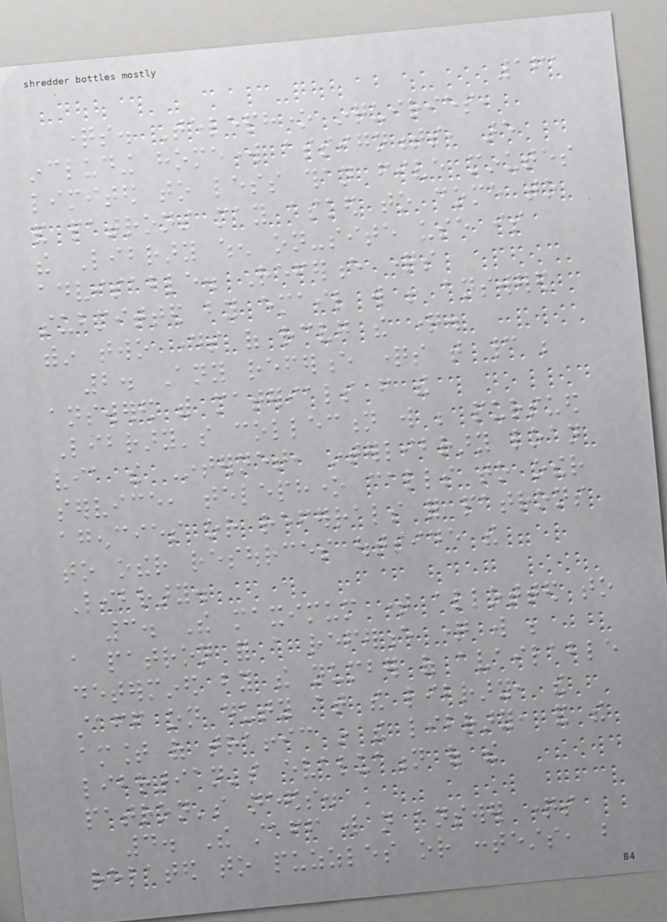161
questions. Telephone inquiries,
including homework assignments, are
limited to less than five minutes
and patrons may asked to come to
the Library when on-site use is
advisable. Reference questions
submitted by email will be answered
within two days of receiving the question.
2. Any reference questions that cannot be
answered with materials from the
Library's collection will be pursued
via the Internet, interlibrary loan
service, telephone calls to other
agencies or referrals for patrons
to other resources outside the
Library.
3. The maximum time allotted to
a patron for a reference question will be
determined by the number of available
staff on duty at the library, the
amount of traffic in the library, and the
librarian's evaluation of the
patron's needs.
4. The staff will not answer questions
related to puzzles or contests, but
